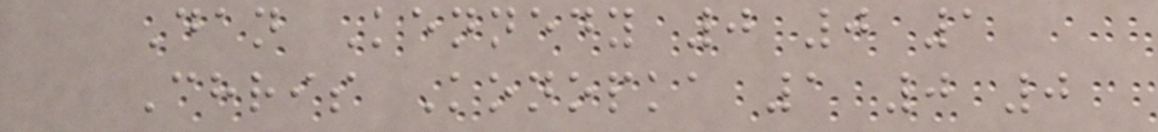Dan Kennedy 0 0 1
Chris Konopka 1 0 0
